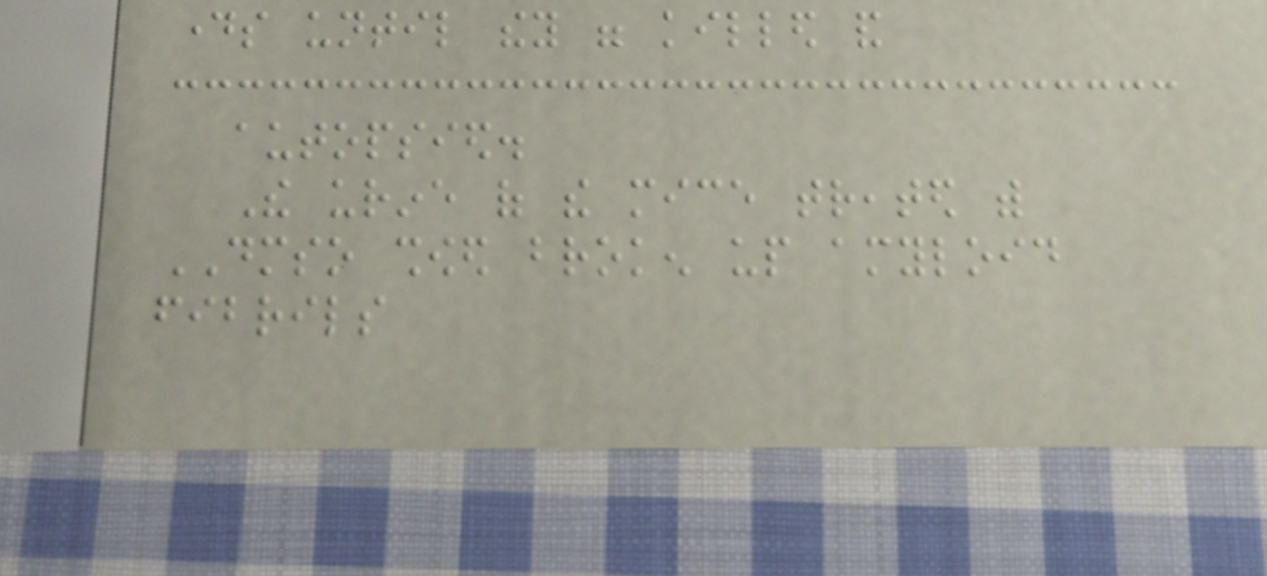days until they were killed and
autopsied.
The urine of the mice treated with
DMSO showed broken up amyloid
fibrils
